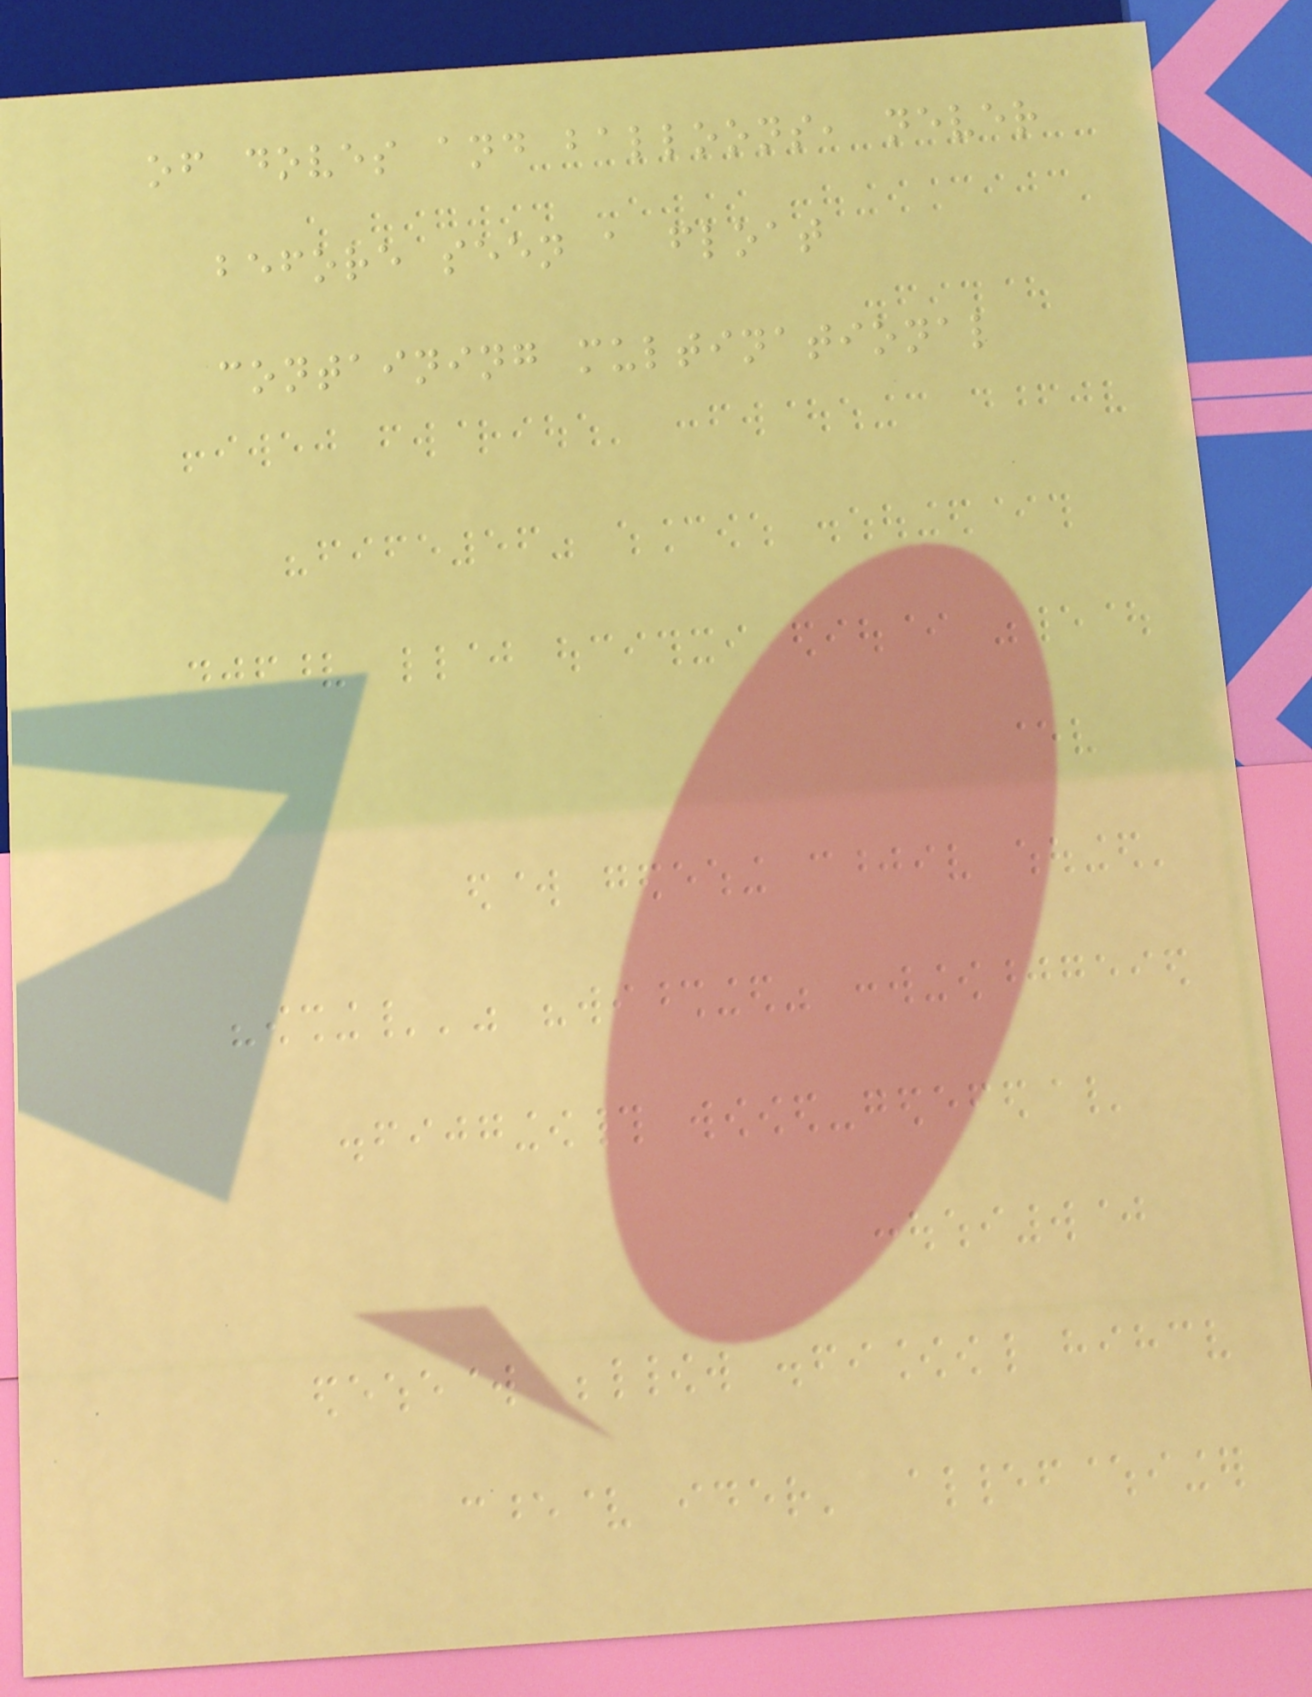of doves and balloons, never
before seen a float
containing multinational
